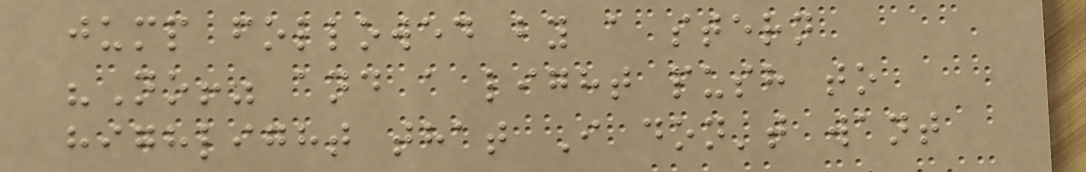jump followed by a stern
"No!" and a light push to
highlight that I don't want
